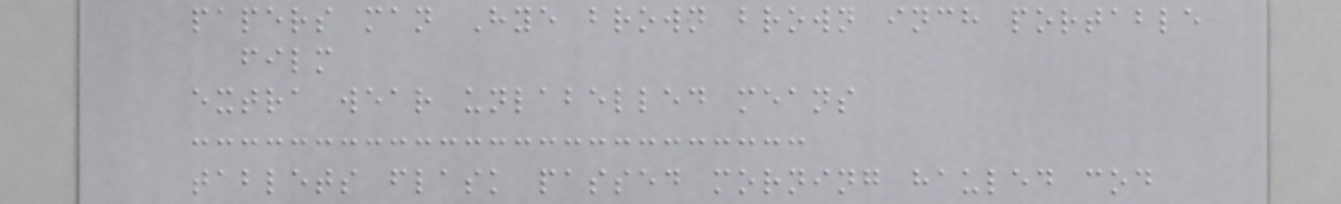papers man Hye brown brown inch portable
film
extra wear unlabelled means
tablets flask passed morning hauled cod
